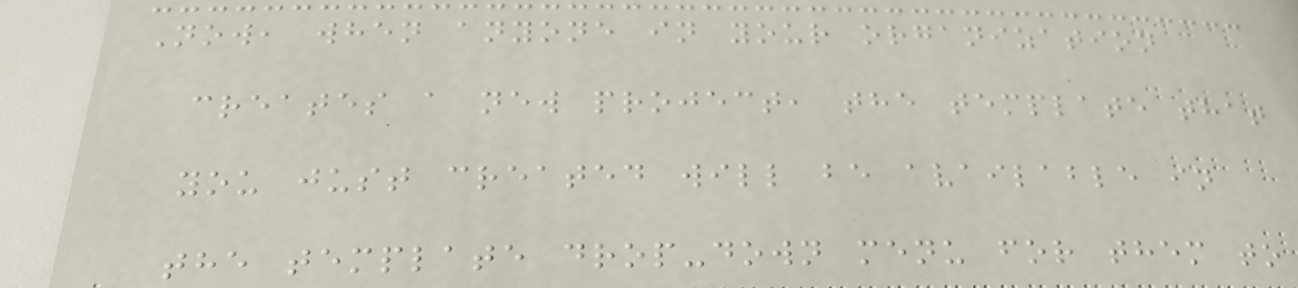Now, when anyone in your organization
creates a new project, the template that
you just created will be available in
the template drop-down menu for them to
